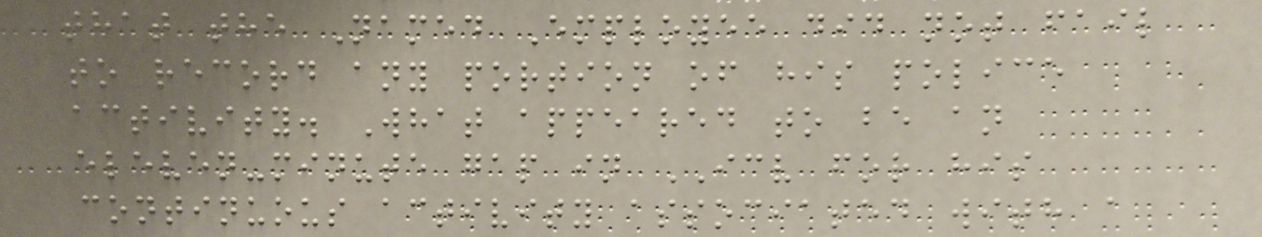that the Named Employee did not fail
to record any portion of his police
activity. What appeared to be an
eleven-minute gap in ICV for his
continuous activity associated with a
